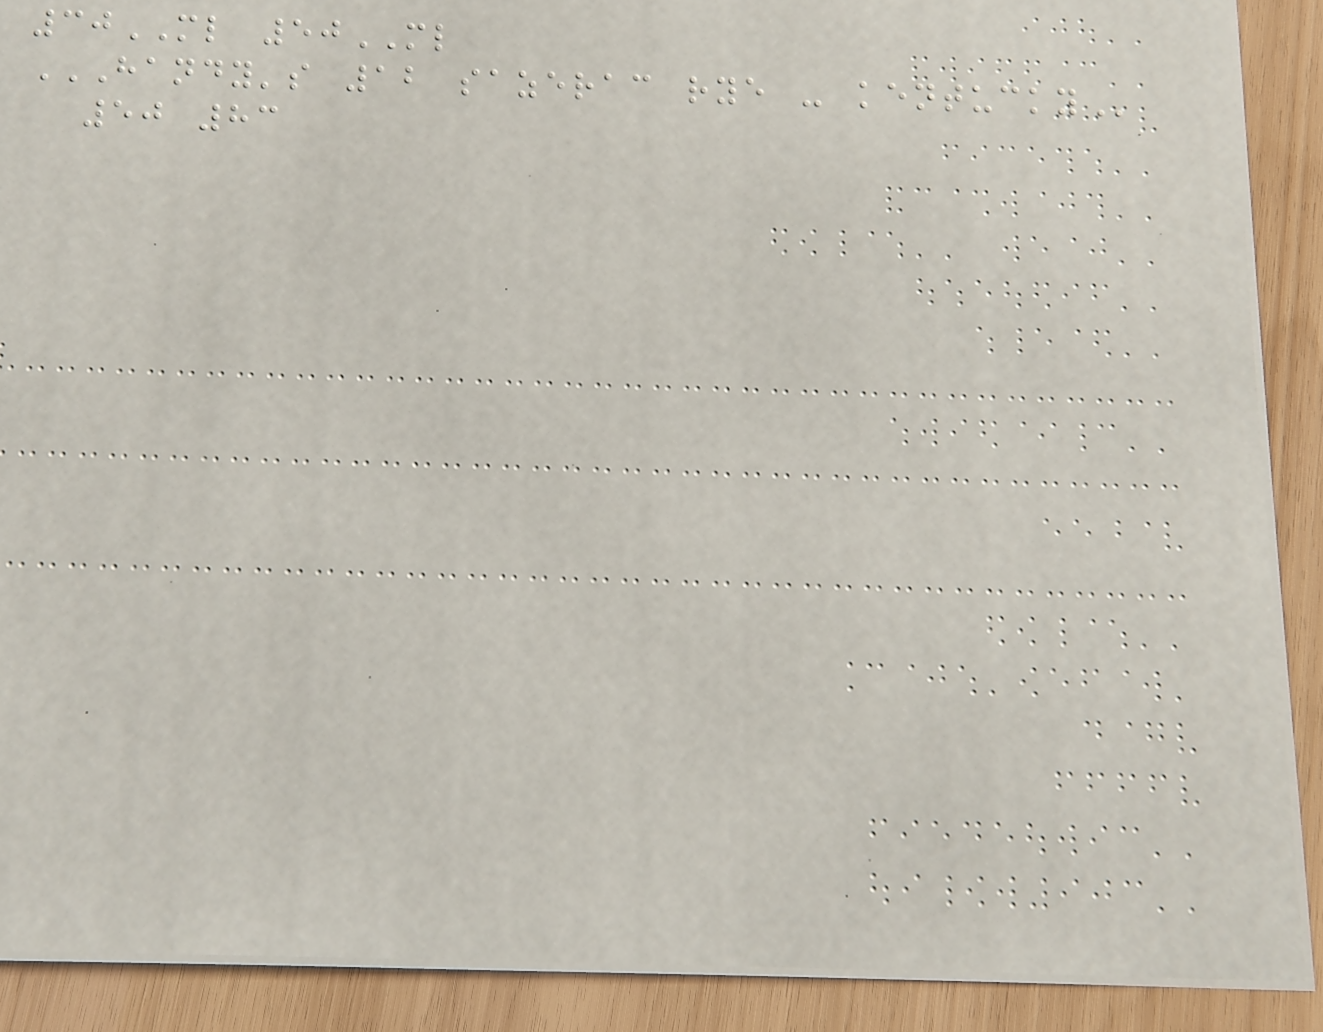30ML 50ML
HANDY'S 12 SAZERAC RYE - KENTUCKY
50 83
